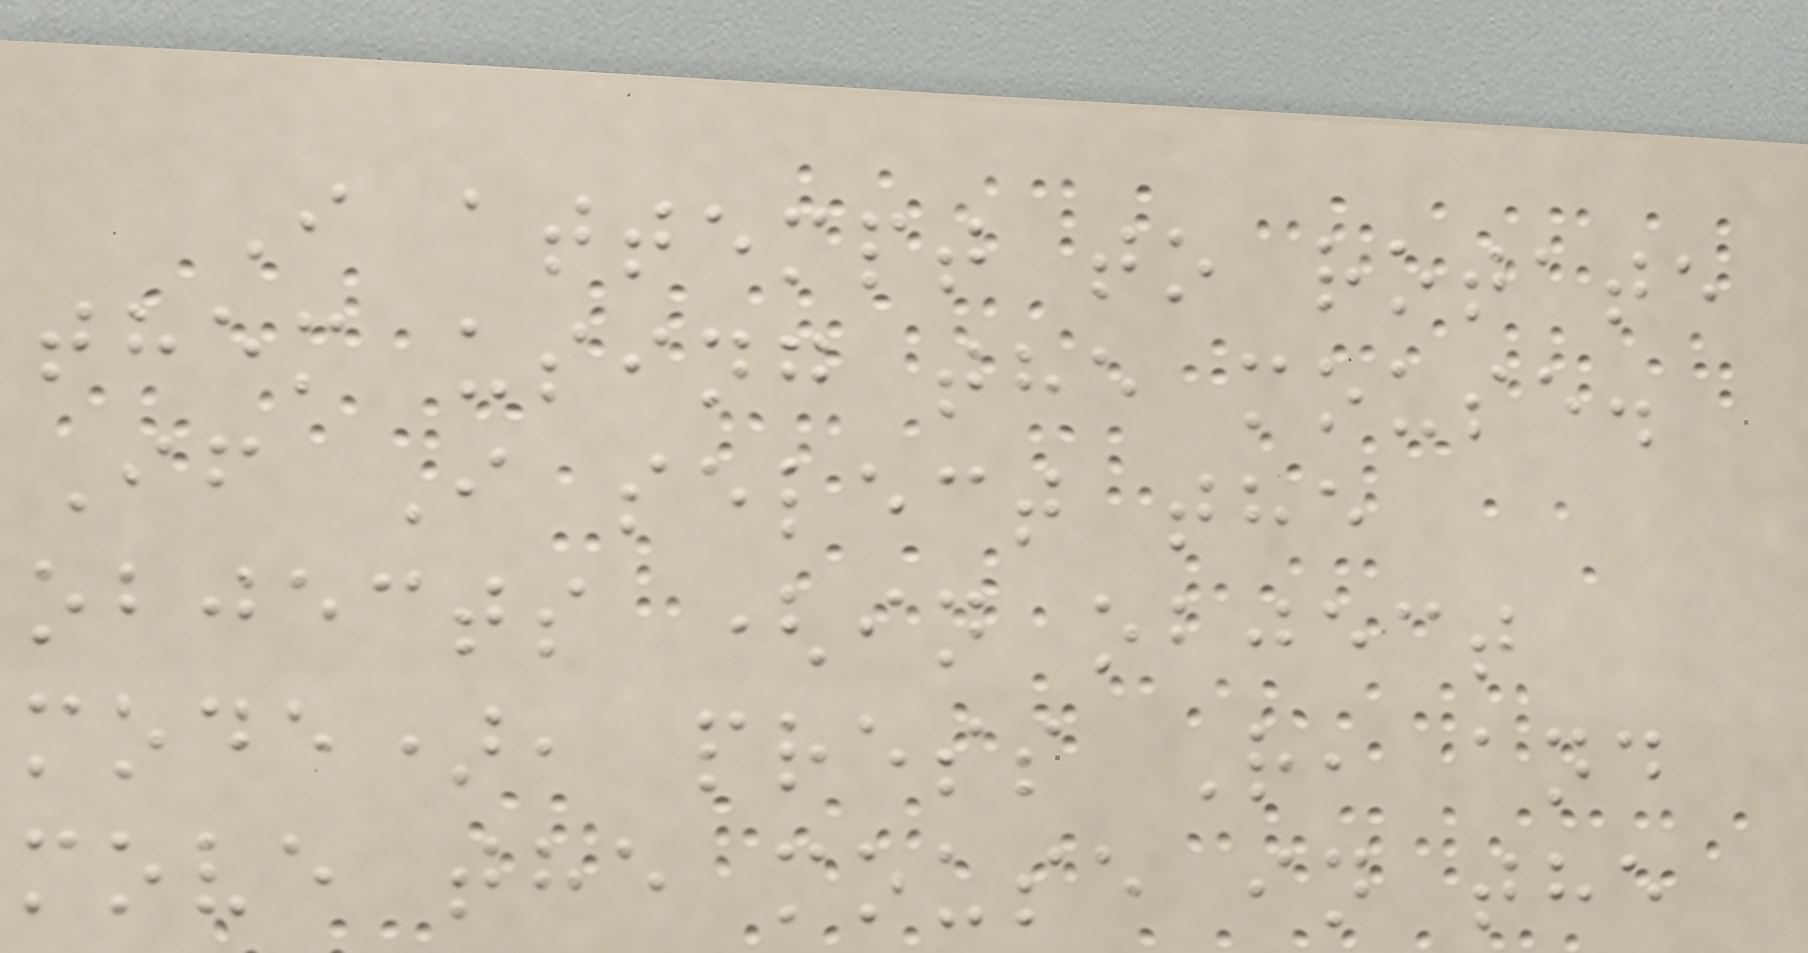I attempt to rotate
them using the mouse.
If I select the
objects (in object
mode), press R, and
move the mouse in the
